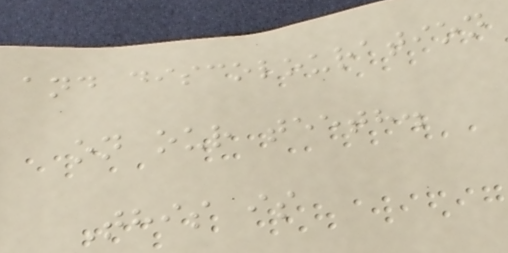and discolouration
on our teeth.
This is
